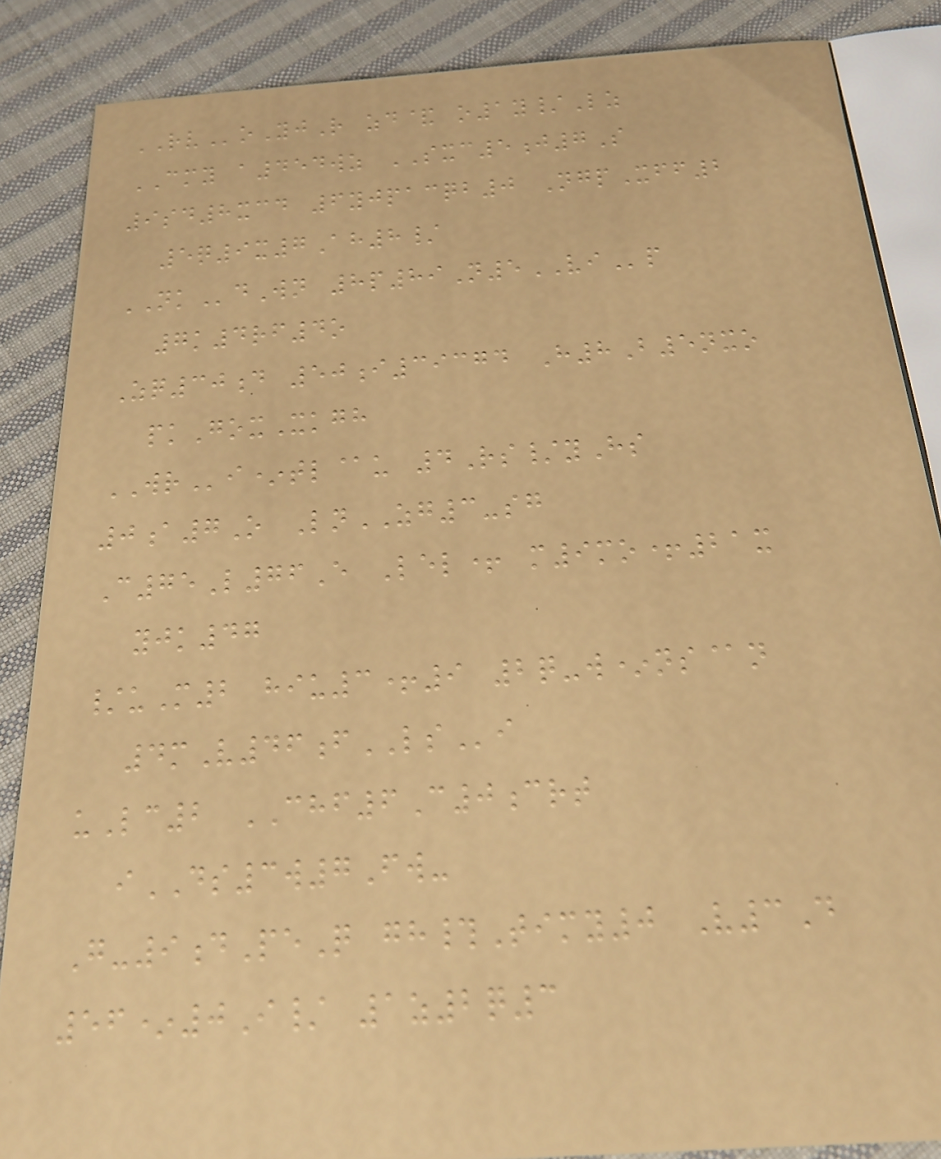RVoYjR zd& o1y/Lz
CMY a454wz SXC5j7S
9sd8xcd 6yjpacqb0 NgpXff2
5q9x7Ah8/
NKdWn 8p89N5VIp
7k4rf4o
Zq30d 50i39374 H8B5nxo
pkGoxXkgh
WRi*tl@u 4Rs/yHs
0a7O LnZG3-sg
C75L76E Lel+ m9mo+21x
yjk47
/uM2 hiu3+9 2q-w*ns@n
4mV46fLSi
uLc2 CHF6C0crt
iDS3w7Fw-
G-9dPeQ gh#Timy0 V3D
56*0I/ 1z2q3
